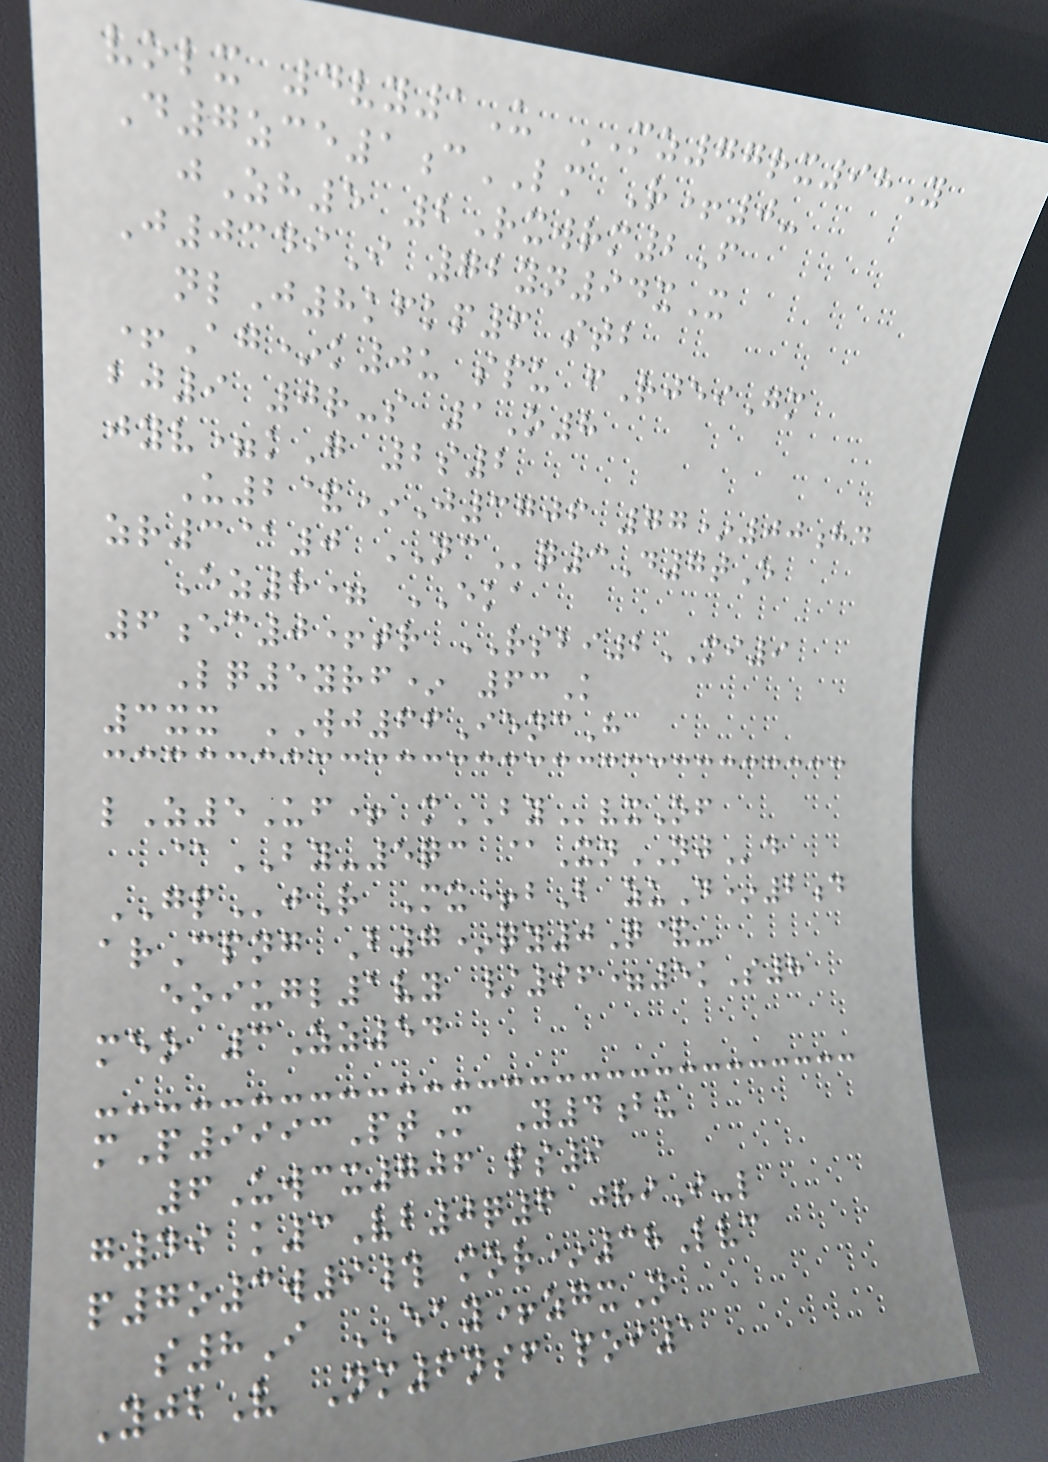volx 4vy1U MZ77rx98Y
D7zce1cLM R+0-
jZh5 2Rxwrm2F
J0349I 72yn94xX
nlJ8kfkp6 stb
+Ag*k0u spu fRjeiGm
bj9 0r-s 1O8
jyv=kG 2s2
U2&*J3706 77*00hd
zr3@0 NCq3D7tE
Ez8= EKA
6ec0+tr RSBI2MI9
Lq5yrf* 63K
3xx WJ66IencH
lZ5Uf+ mBYvxOf
@BY-5qc @XnNJd
GPjR Mx+bB zuD*2d
arCpng B7*qy0Q&-
eoiugl1vy /96=5kS8
meo 3Zz54
mP9993PtM Y4bu
6Uwcx706 ps9
g49 k3Vb0q6 jhiI-l
p7o3w9# mor*38Lvc
s8I EAY+zgxN
YjbV Nm6nsf poi1
